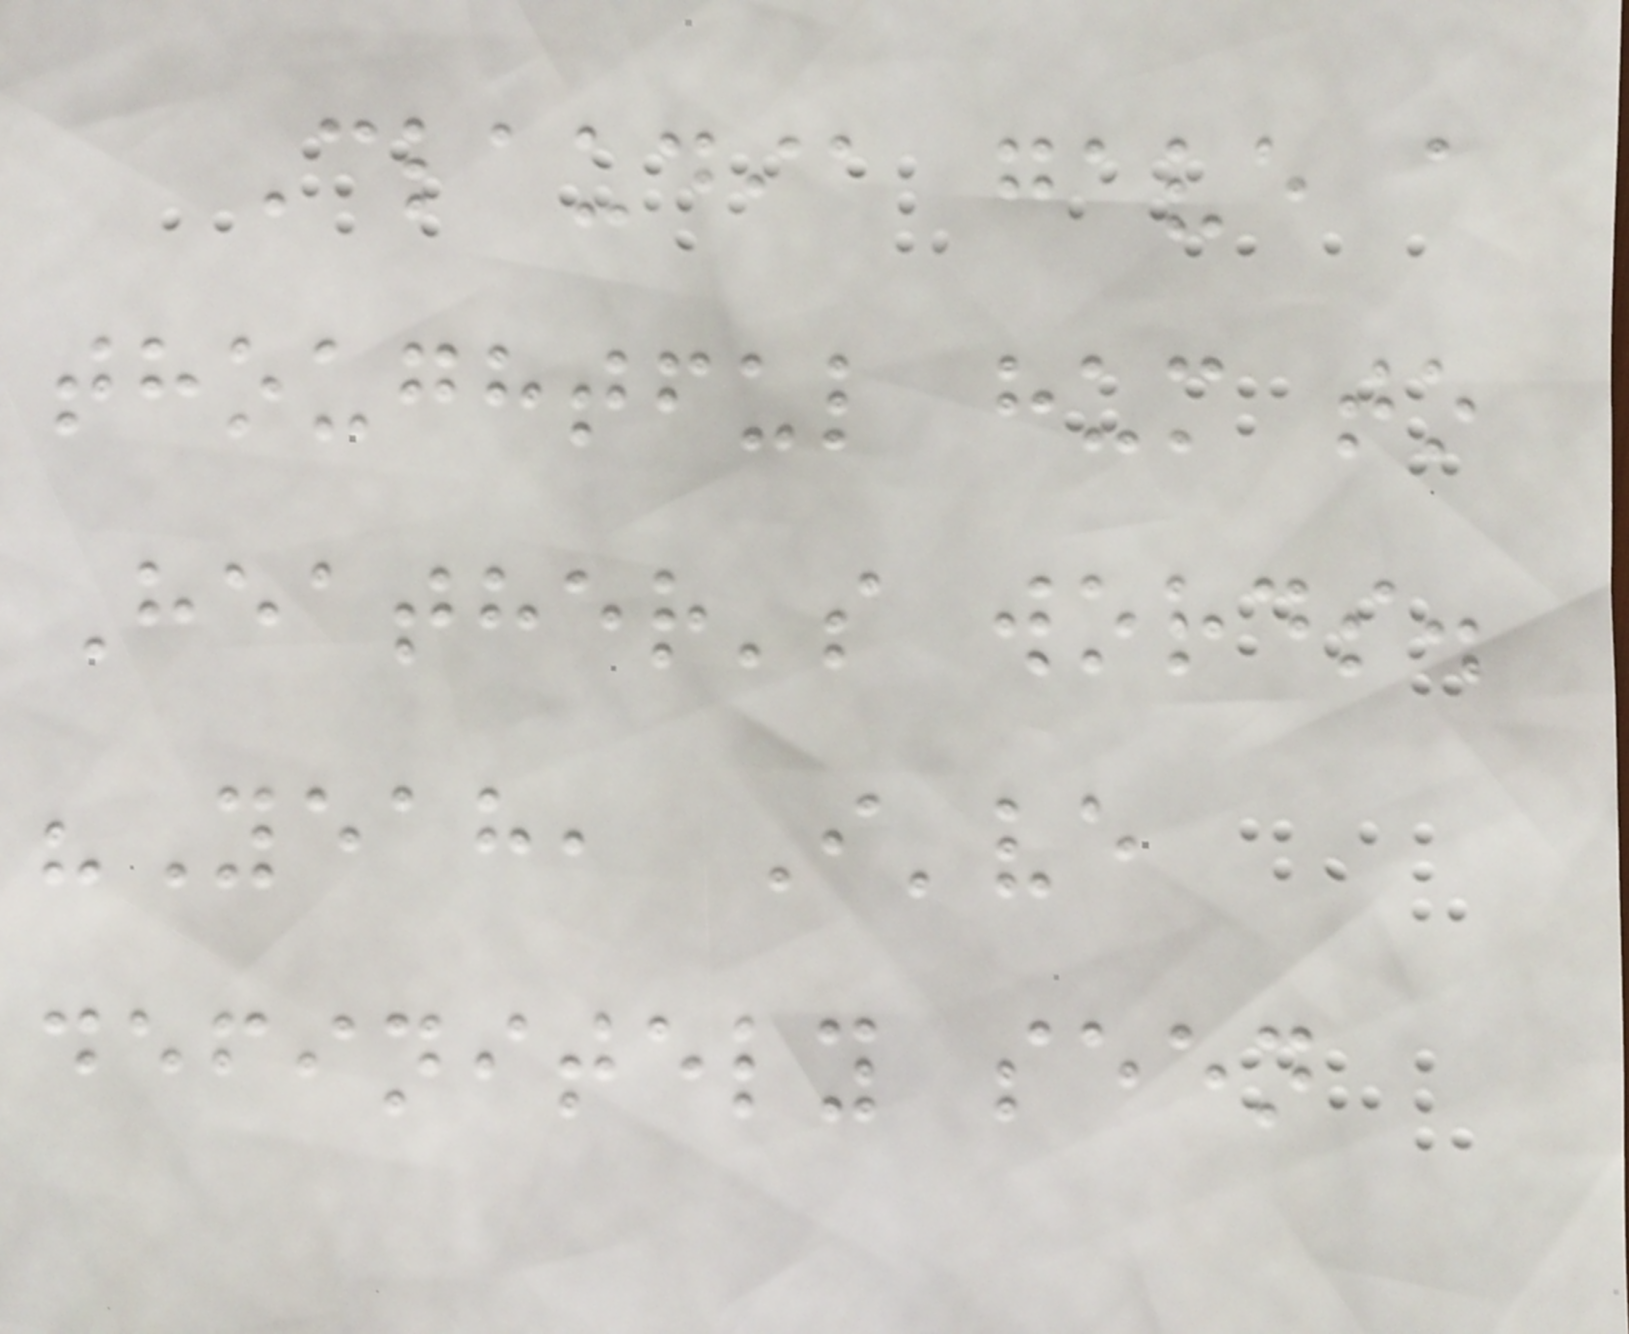Claudia gave a
thoughtful hum to
Heather's words.
"Yeah, I've
definitely seen
